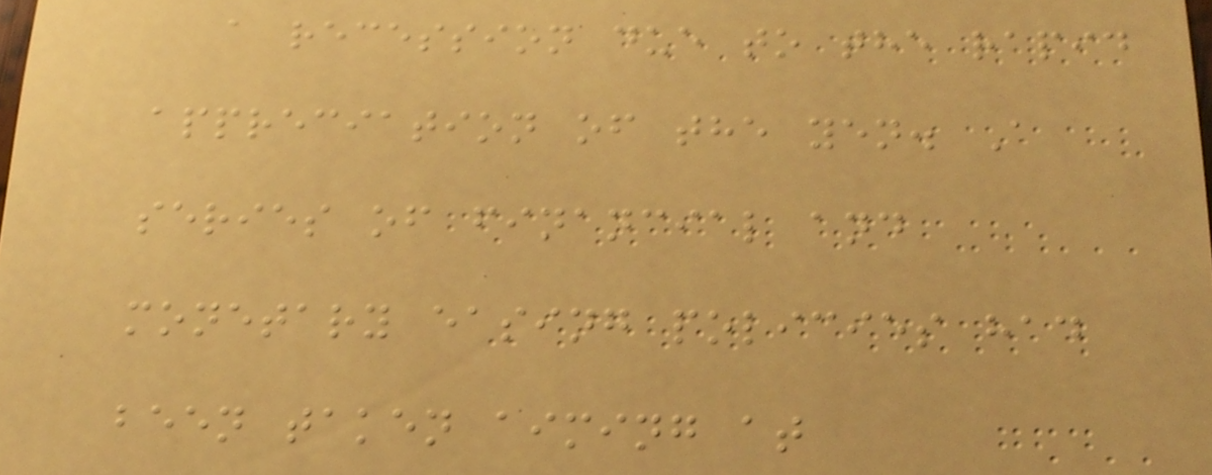a recession due to the rapid
appreciation of the yen. A
series of financial and
monetary easing policies had
been taken aiming at
